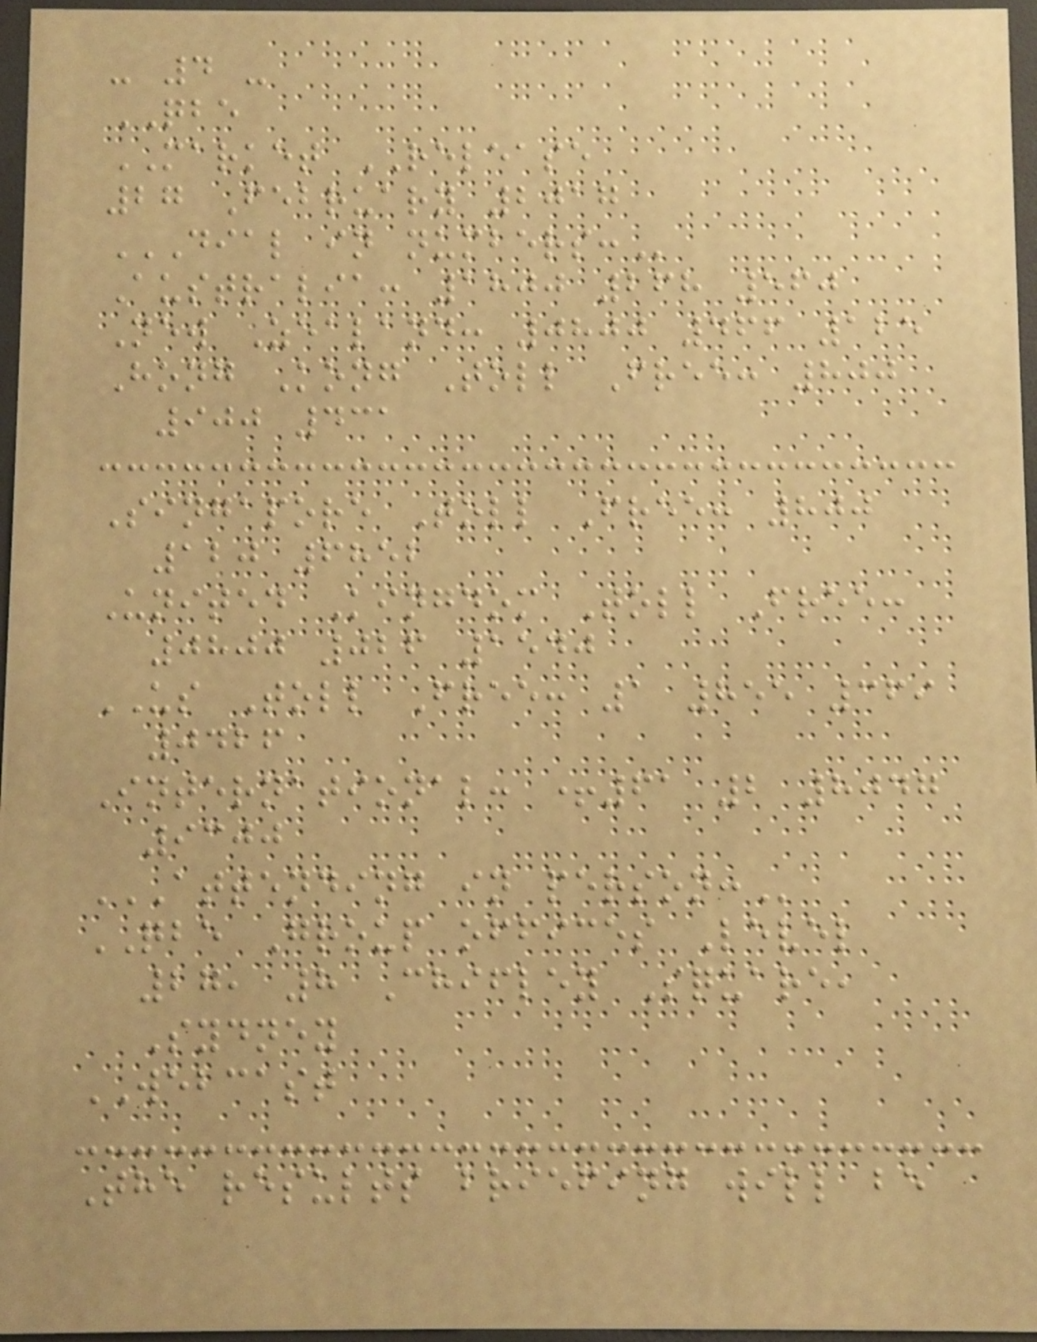- 4 -
QBE
MARKET RELEASE
27 February 2017
DIAL IN NUMBERS:
Australia: 1800 268 560
New Zealand: 0800 466 125
Hong Kong Toll Free: 800
900 431
Singapore Toll Free: 800
120 6852
United Kingdom Toll Free:
0800 026 1540
US Toll Free: 1 855 369
0426
International: +61 2 8047
9300
ATTENDING IN PERSON:
QBE Group offices Level
27, 8 Chifley Square,
Sydney
WEBCAST
The results briefing will be
